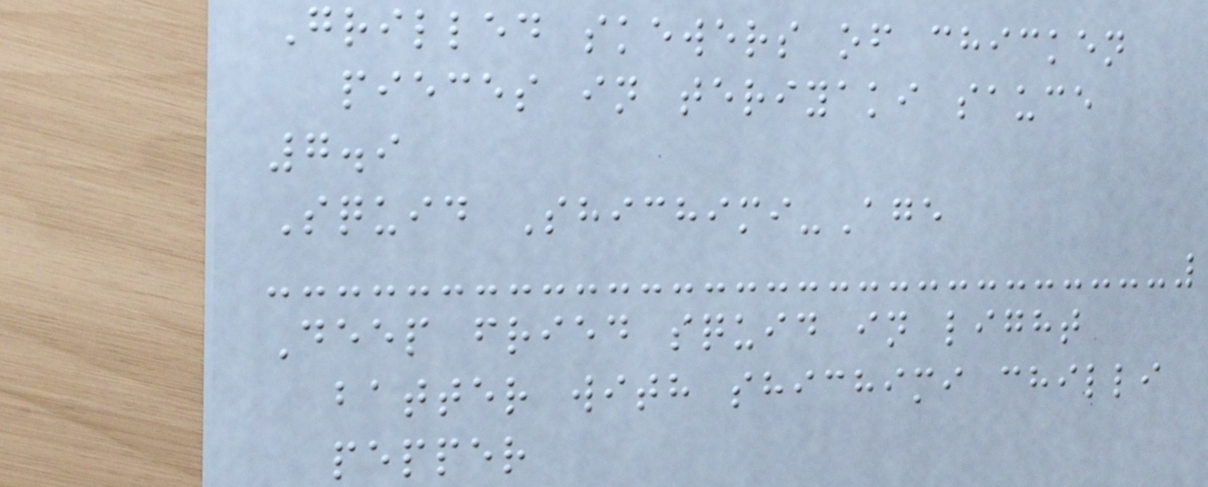Grilled skewers of chicken
pieces in teriyaki sauce
7.9
Squid Shichimi-Age
Deep fried squid in light
batter with shichimi chilli
pepper
